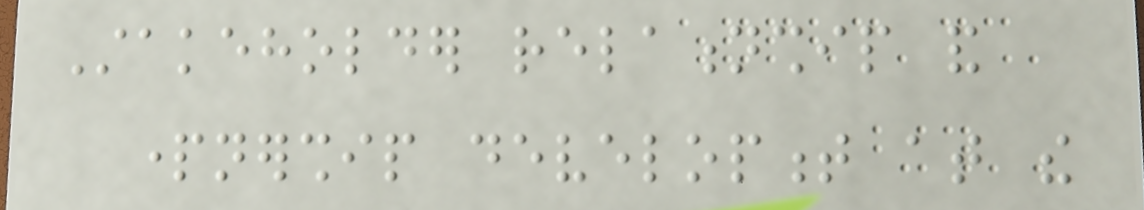Stakeholder relationship and
partnership development at the
